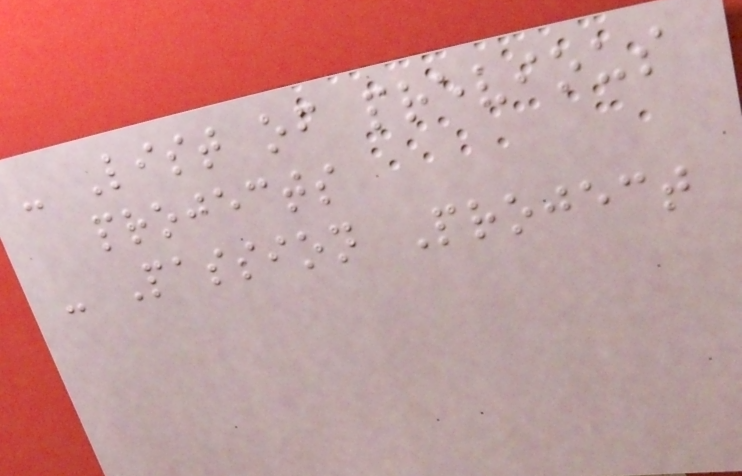- List of previous
projects
- Passion Project
